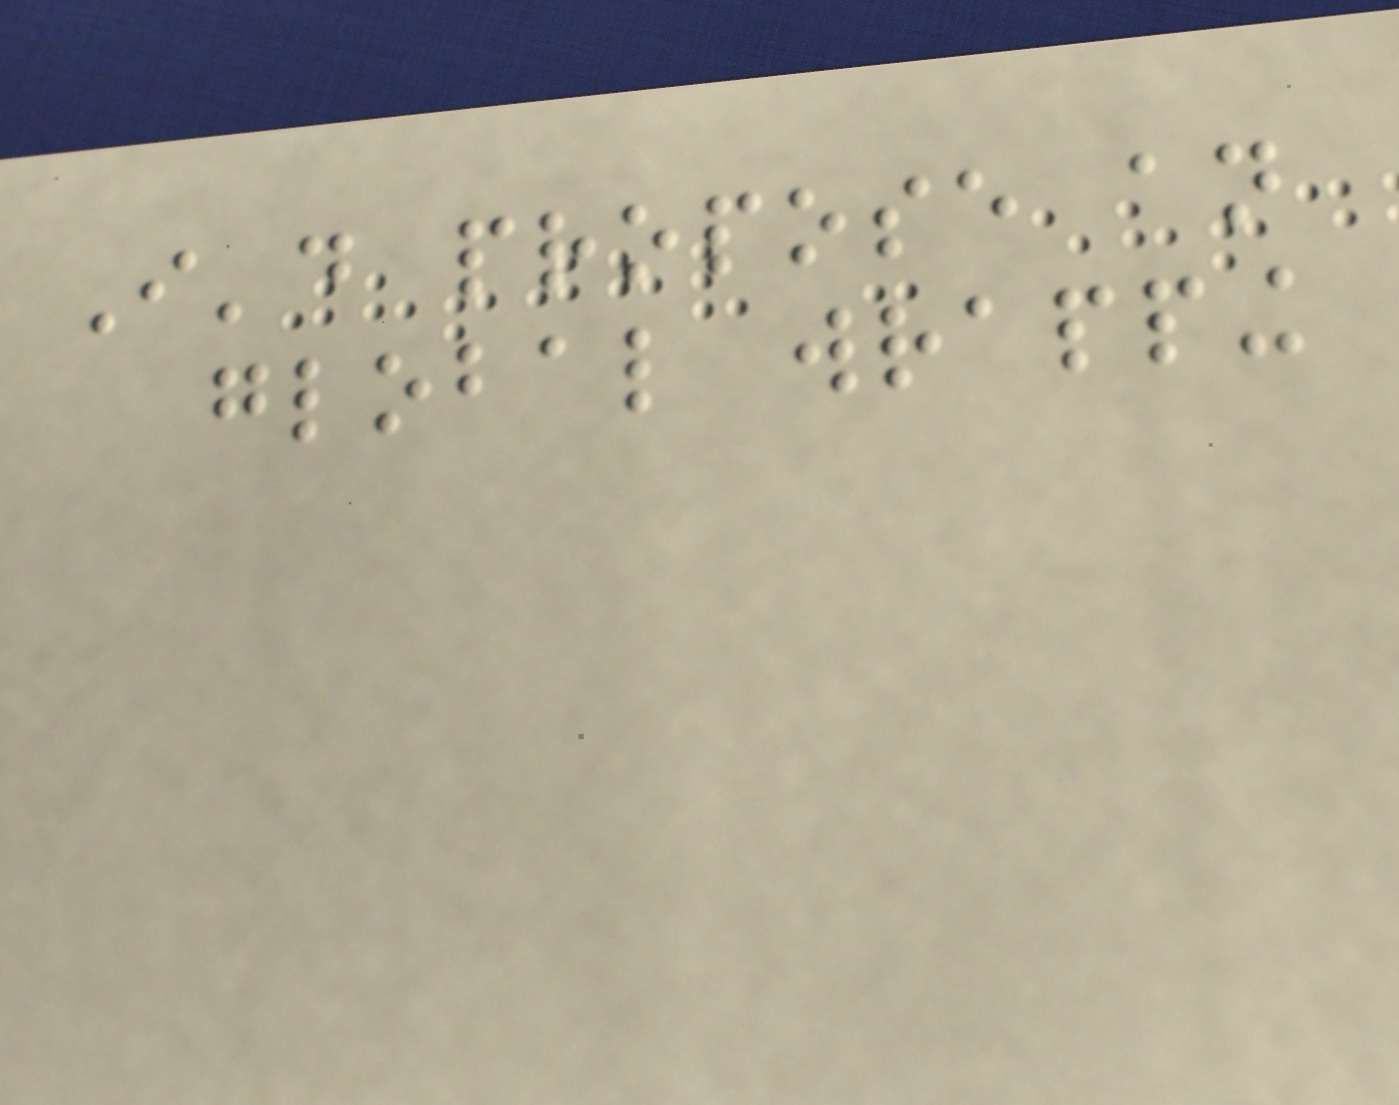I'd propose an
global wrapping
